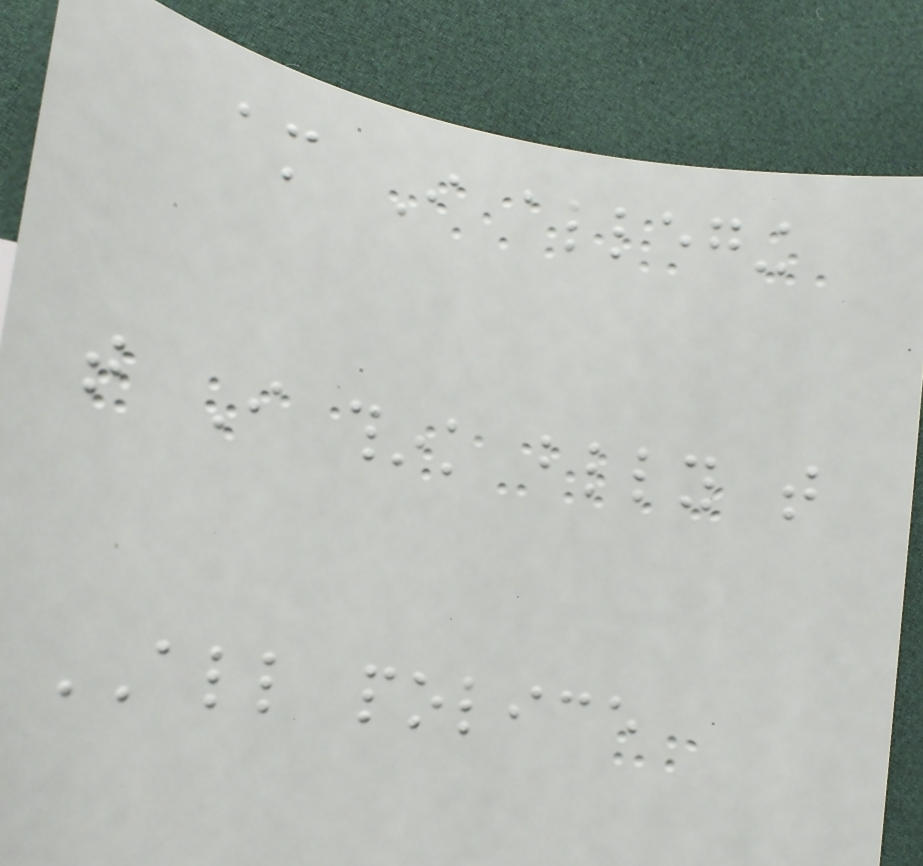am I alleging
that I think blindly that
ALL police
